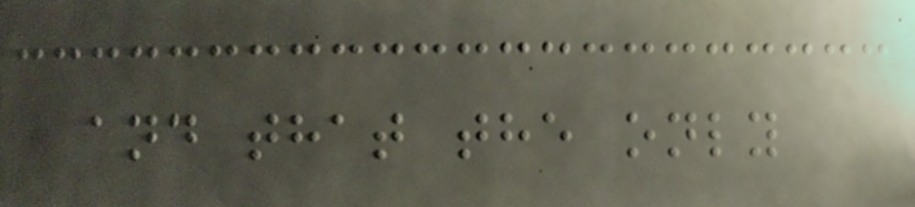and that the only
